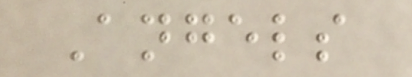Angels
